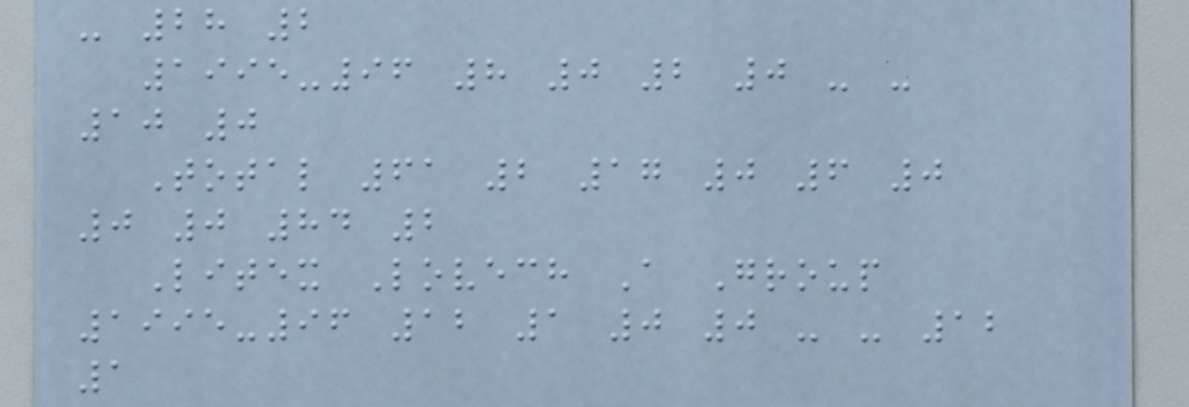- 28 2
1995-96 8 0 2 0 - -
10 0
Total 61 2 17 0 6 0
0 0 84 2
Litex Lovech A Group
1995-96 12 1 0 0 - - 12
1
